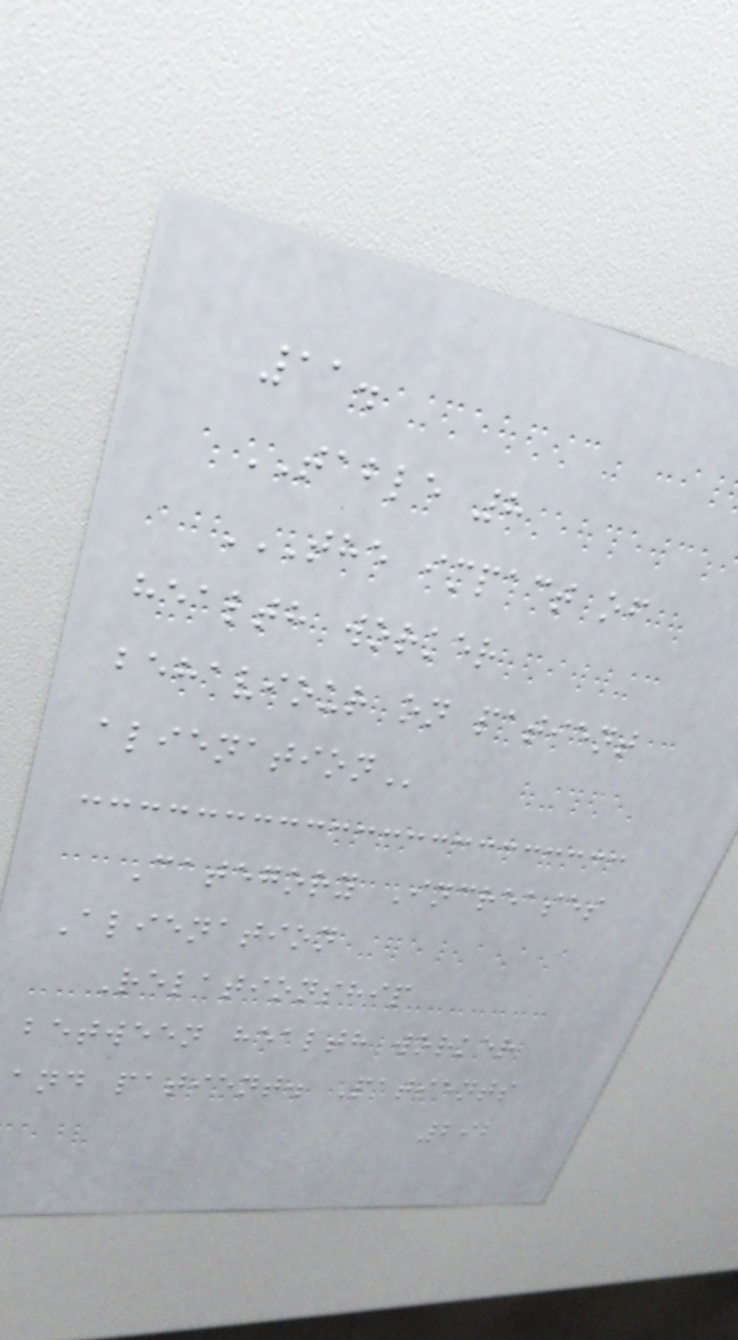11.
TABLE 8
THE IMPACT OF
HEALTH WORKER
BEHAVIOUR ON PATIENT
ALIENATION
Category Increases
Alienation
Relationship
between health worker
and patient. Patients
292
